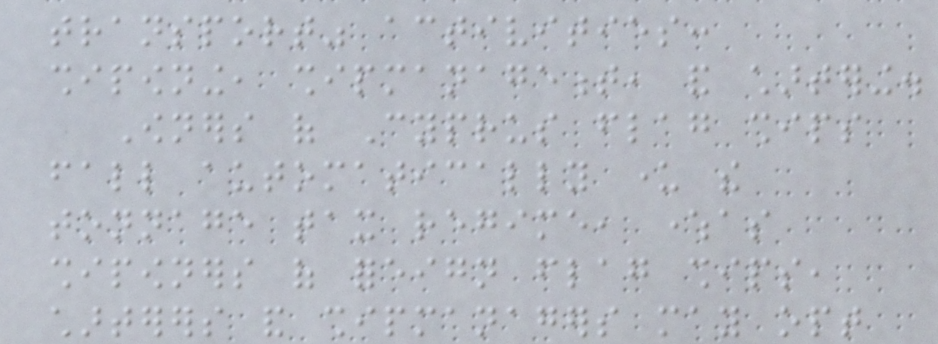transport" activities:
shipowning, shipmanagement, and chartering.
Owners of Cyprus flag ships
fall automatically under the
tonnage tax regime, whereas
shipowners of foreign flag ships,
charterers and shipmanagers may opt
